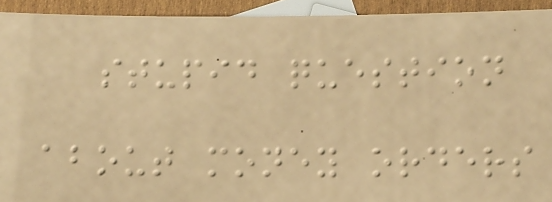stupid question
about money orders
